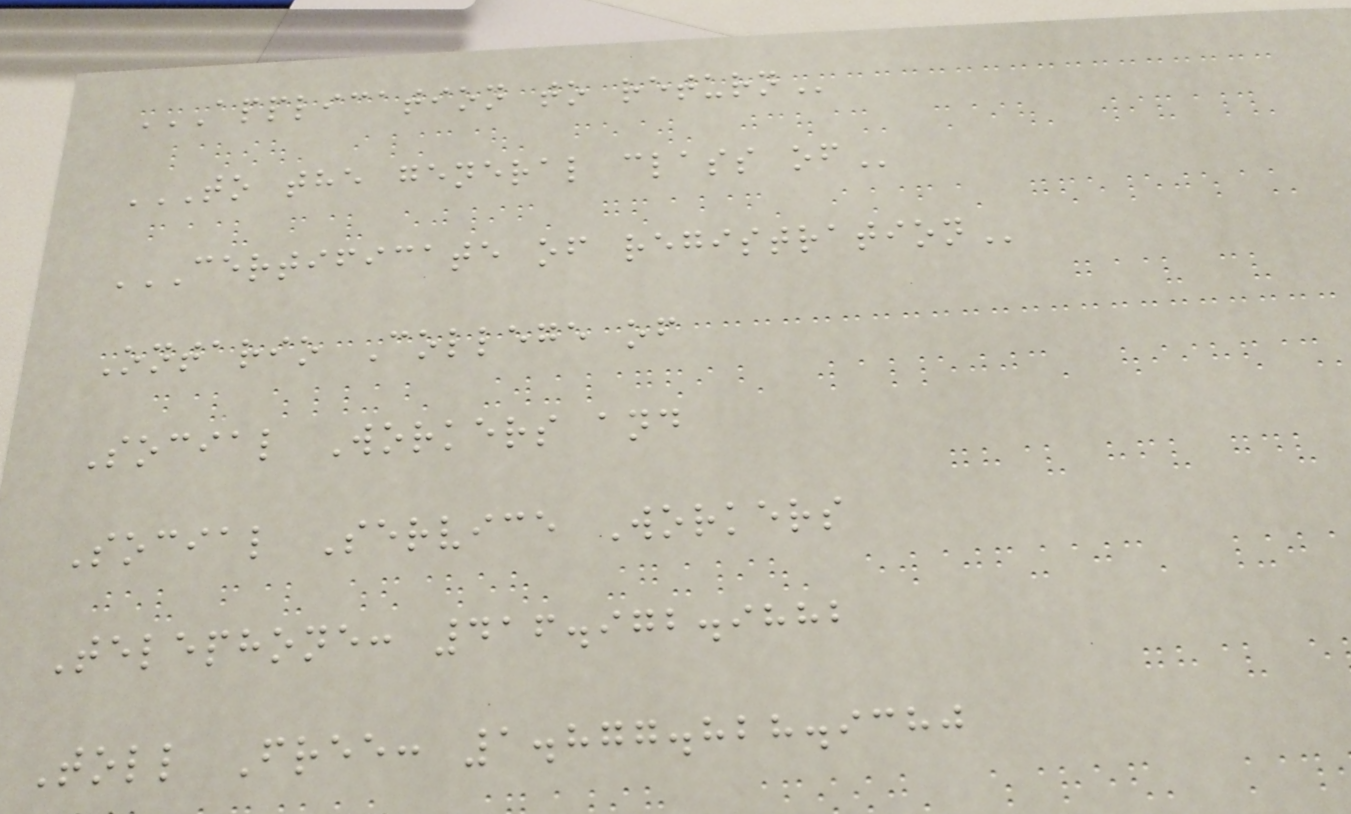APPLICATION TO RETURN
TO THE GENERAL CLASS OF
CERTIFICATE OF REGISTRATION
Ontario College of
Social Workers and
Social Service Workers
Telephone: 416.972.9882
Toll Free: 1.877.828.9380
